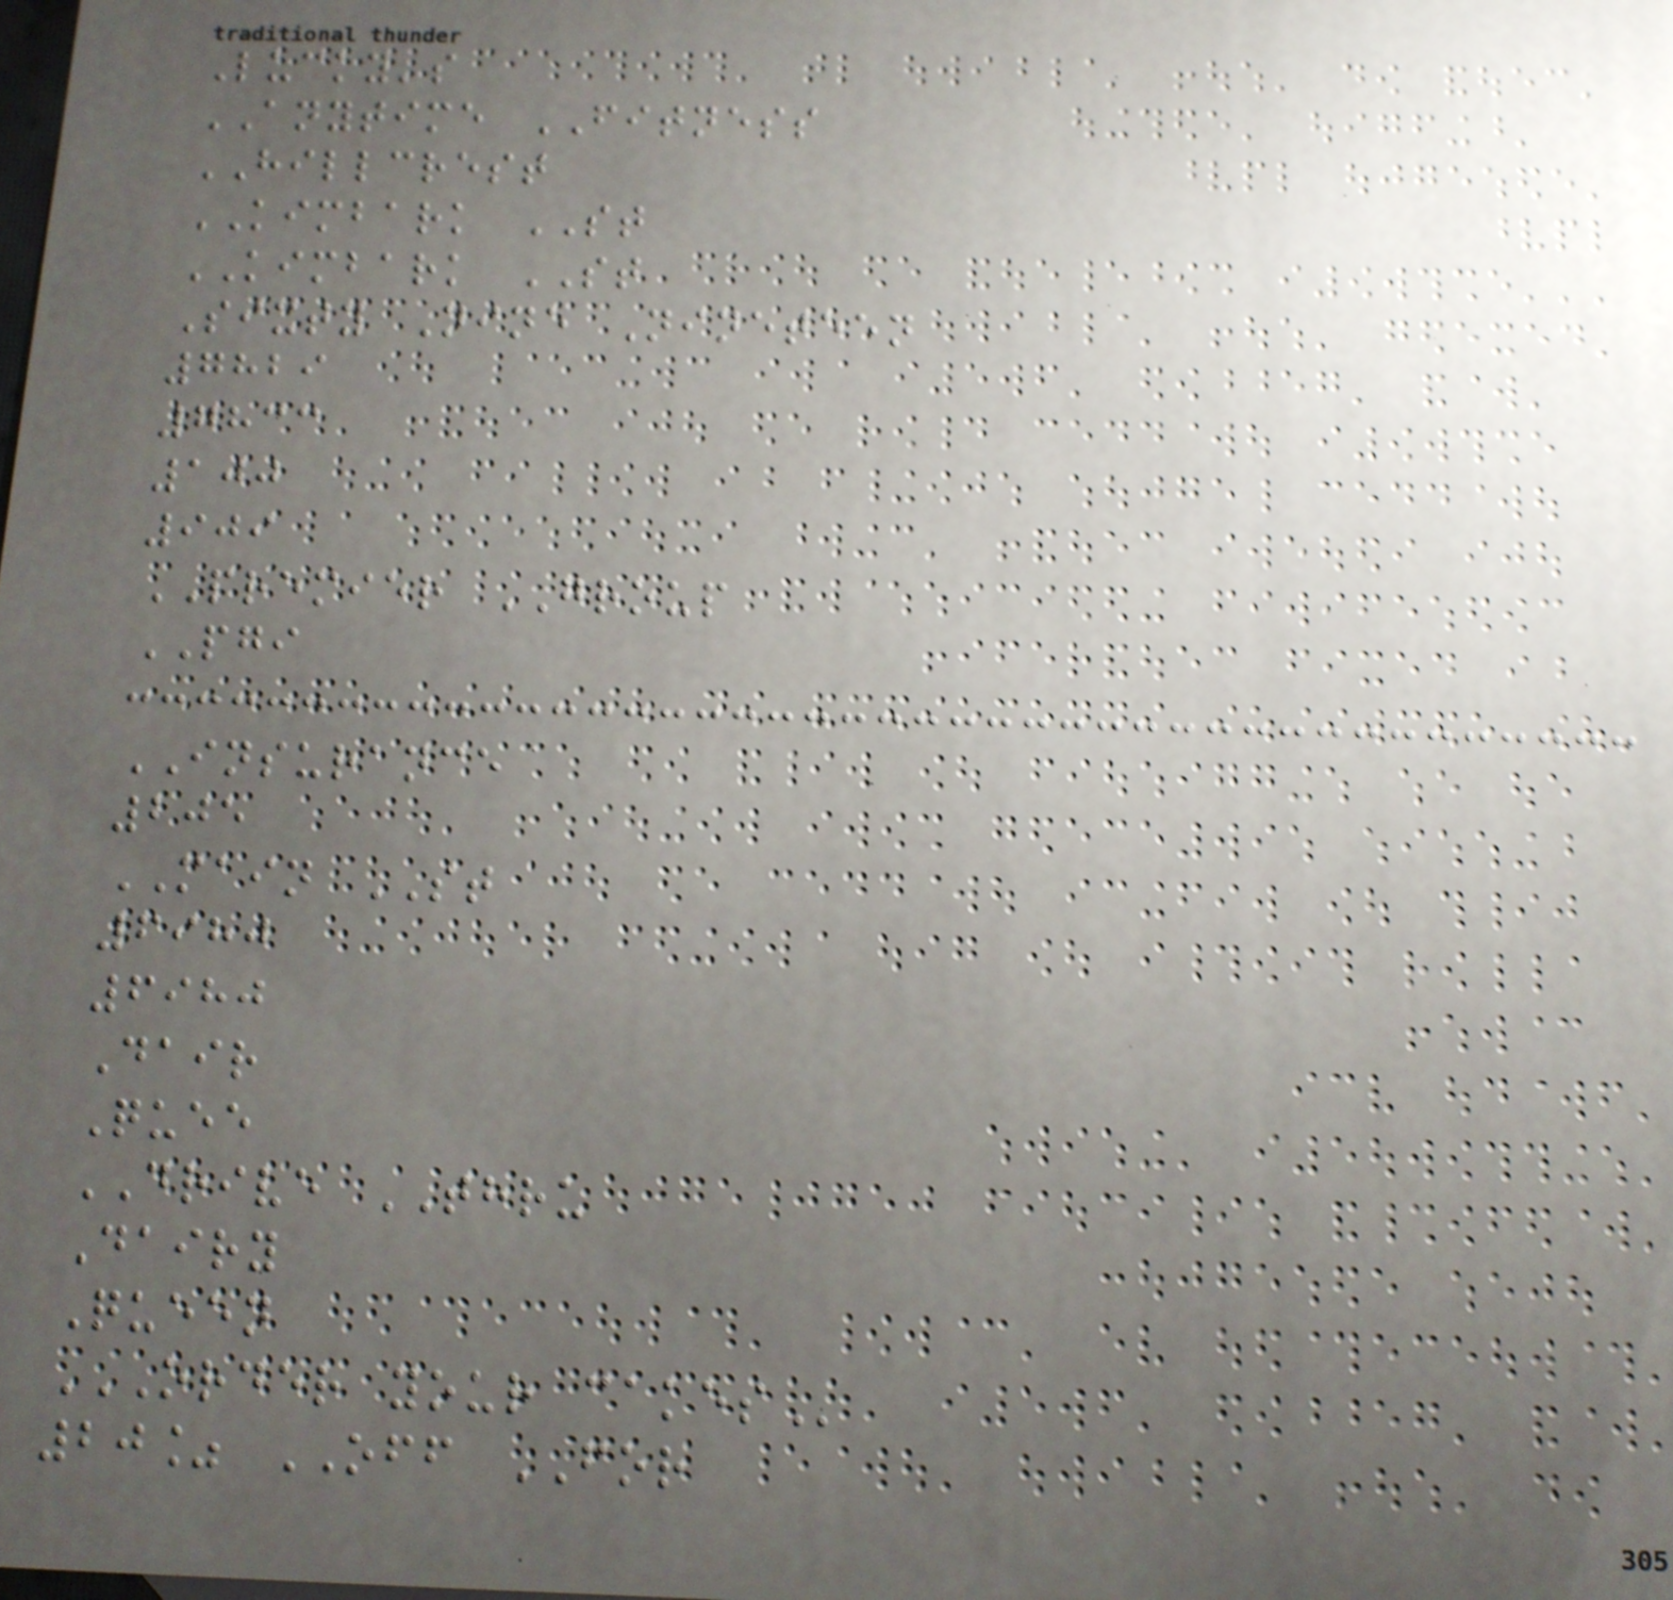Lucky's
ANYTIME FITNESS
HILLCREST
KIMBARK ST
KIMBARK ST
Sixty Nine Nineteen
7829
7833
100
909
PREMIER GROUP
PGI
INSURANCE
205
MAIN ST
6980
6980
Dair
Quee
DRIVE THRU
Dairy
Queen
ORDER YOUR CAKES
20% OFF FOR
